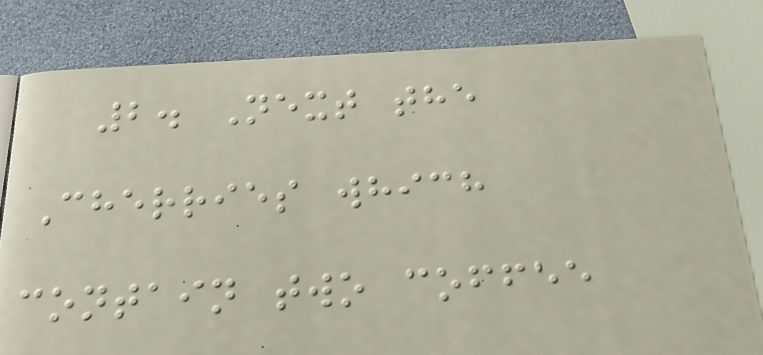2. Next the
Cherries which
contain two coffee
